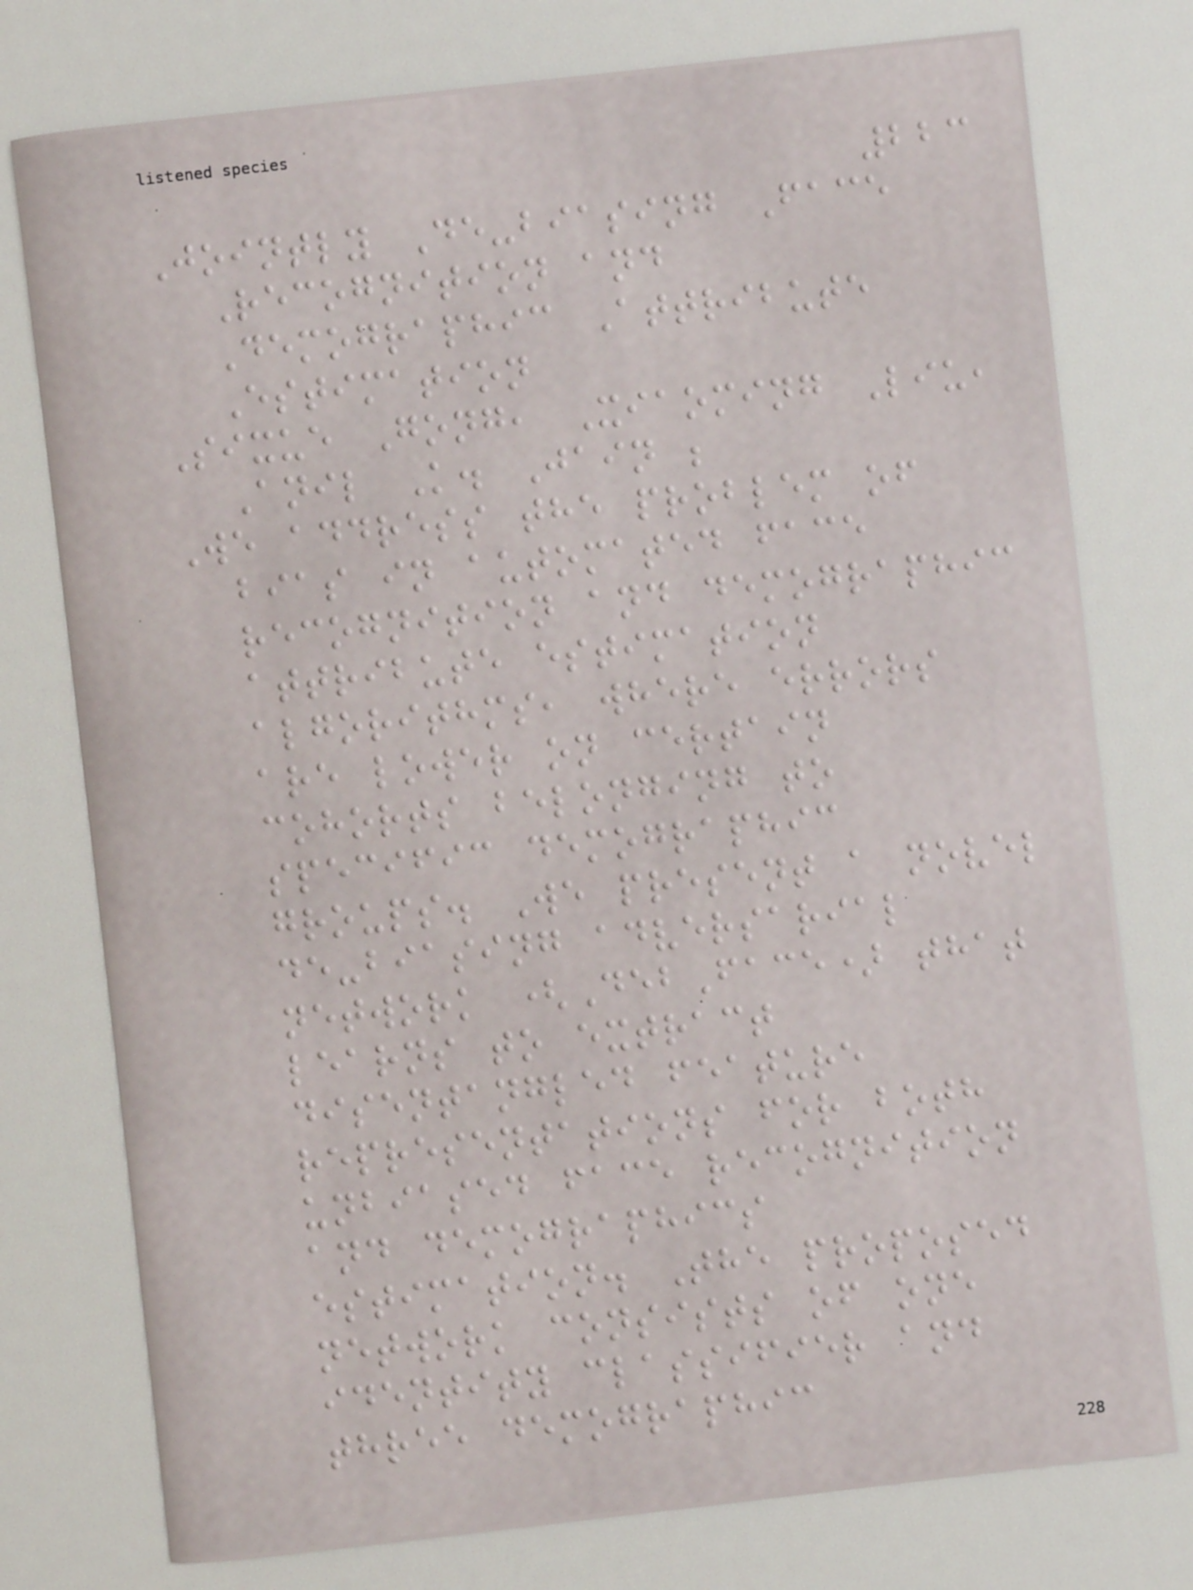223
Jointly De-biasing Face
Recognition and
Demographic Attribute
Estimation
Sixue Gong, Xiaoming Liu,
Anil K. Jain ;
We address the problem of
bias in automated face
recognition and demographic
attribute estimation
algorithms, where errors
are lower on certain
cohorts belonging to
specific demographic
groups. We present a novel
de-biasing adversarial
network (DebFace) that
learns to extract
disentangled feature
representations for both
unbiased face recognition
and demographics
estimation. The proposed
network consists of one
identity classifier and
three demographic
